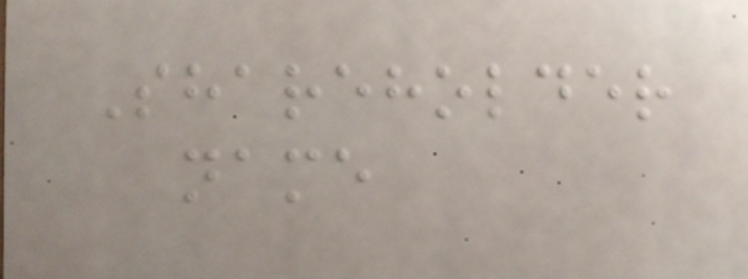Shareholder
name
